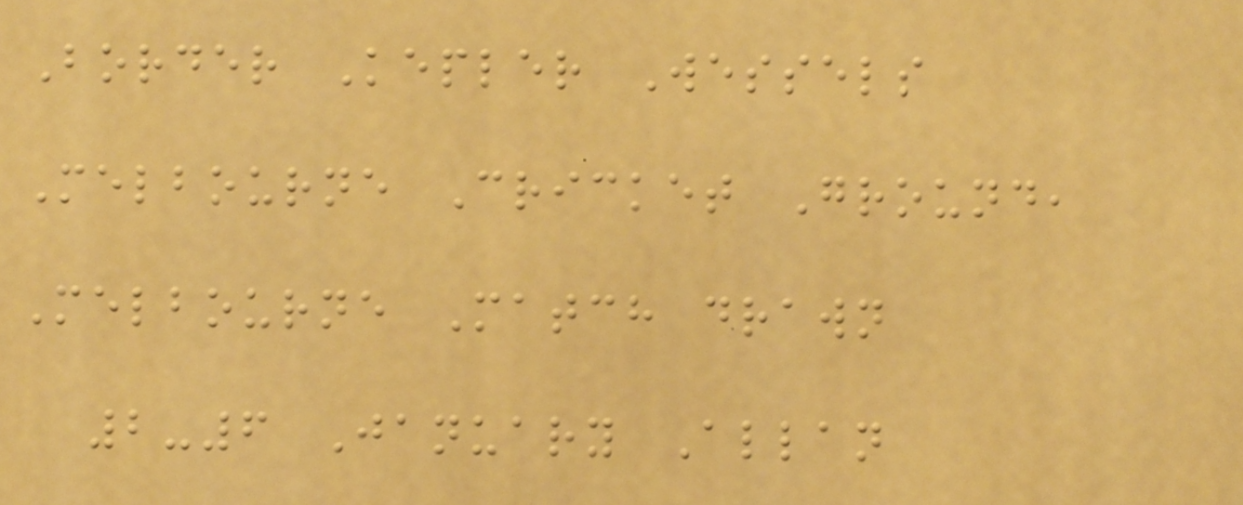Border Kepler Wessels
Melbourne Cricket Ground,
Melbourne Match drawn
2-6 January Allan
